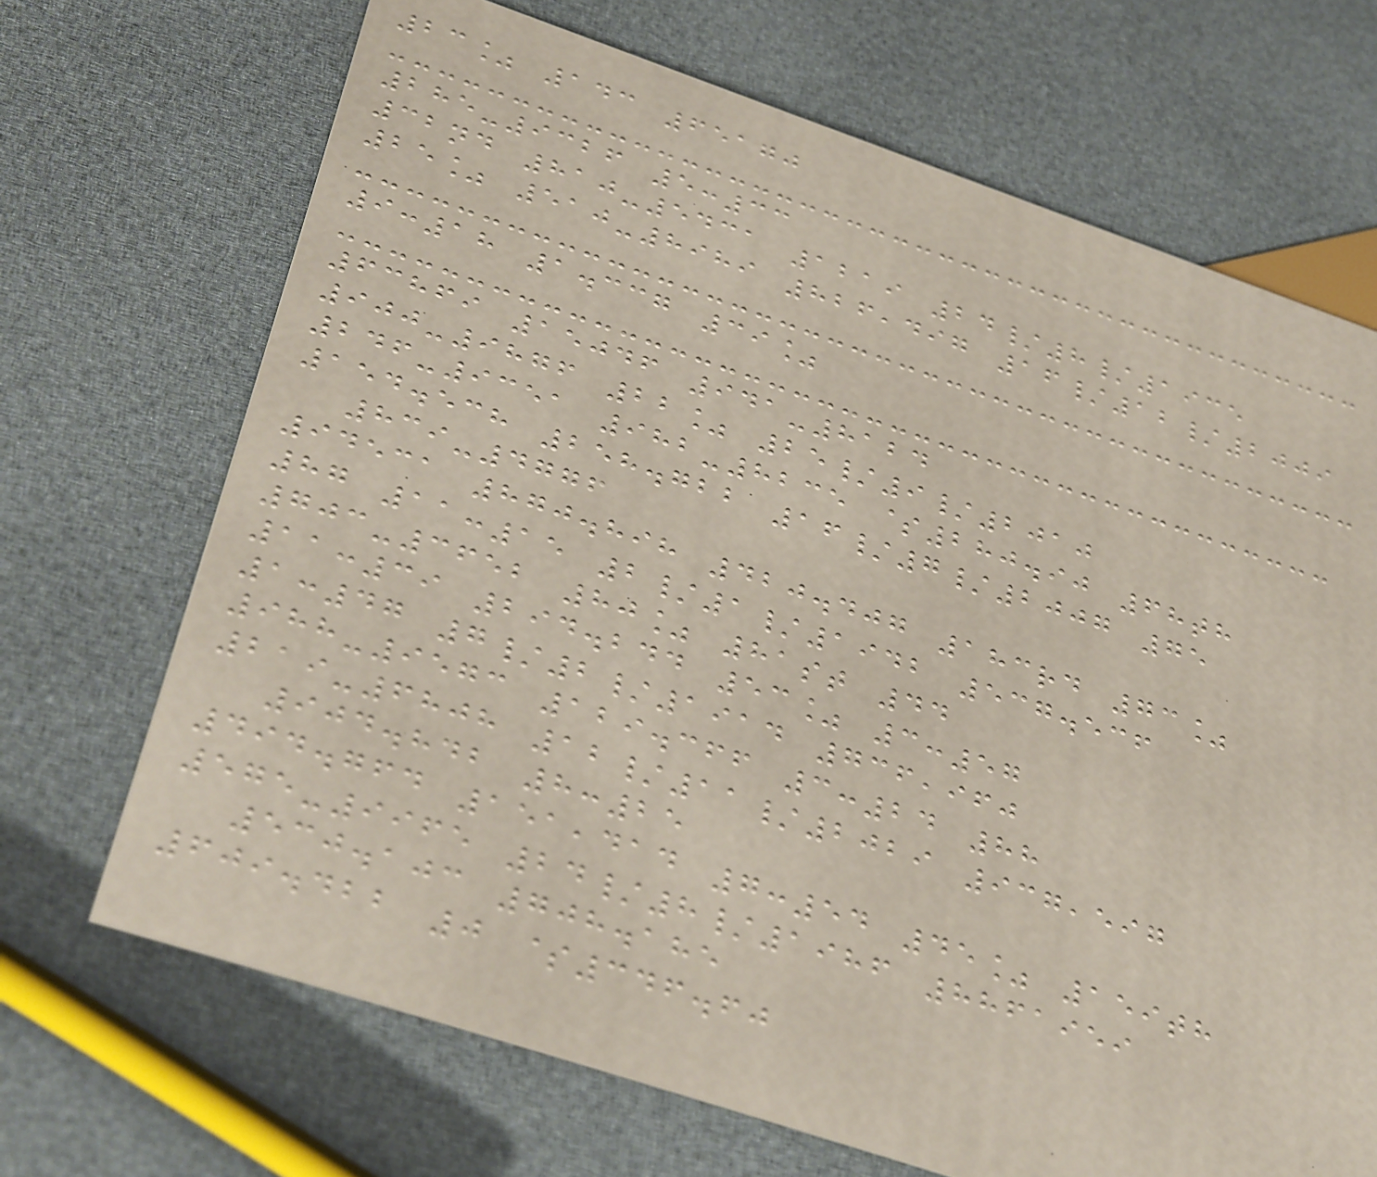23% 143 65170
285-9326 5:33
32nd 810-5431 1219 24/8/1935
25% 510-8989 826,497 16/12/2009
9:18 1.337 39%
63869 15046 941-8124
900-9876 22% 25/9/2010
246-9351 982-8235 $280.90 68th
154.538 258.722 16/7/2007 75
839-4776
94531 870.898 420.407 183rd 73%
87 11:15 2/1/1942 537.536
703-3652 80% 81st 44
11:39 294.244 53% 3:57
1:47 7/2/1914 736,960
988-9573 129.366 3:24 88
219-6808 12/11/2029 937,597
904.842 8:25
494.764 151,414 7:54 45% 159th
575-9965 24/8/1986 8861959
530.103 708.185
609.422 0 $346.60
